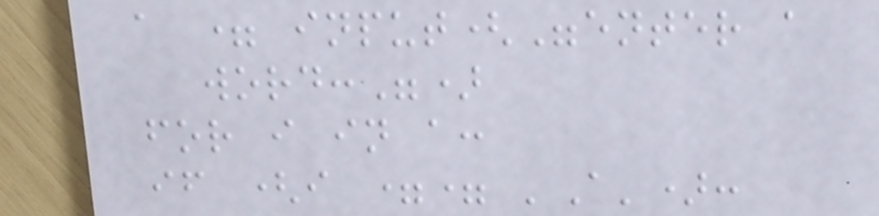a = input("enter a
word:")
for i in a:
if (i == 'A'):
